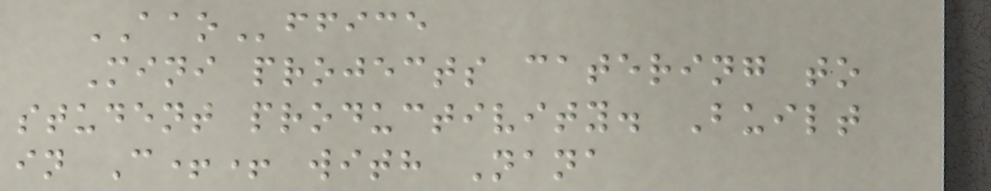AAOffice
Mini projects catering to
student productivity. Built
in C++ with Nana
